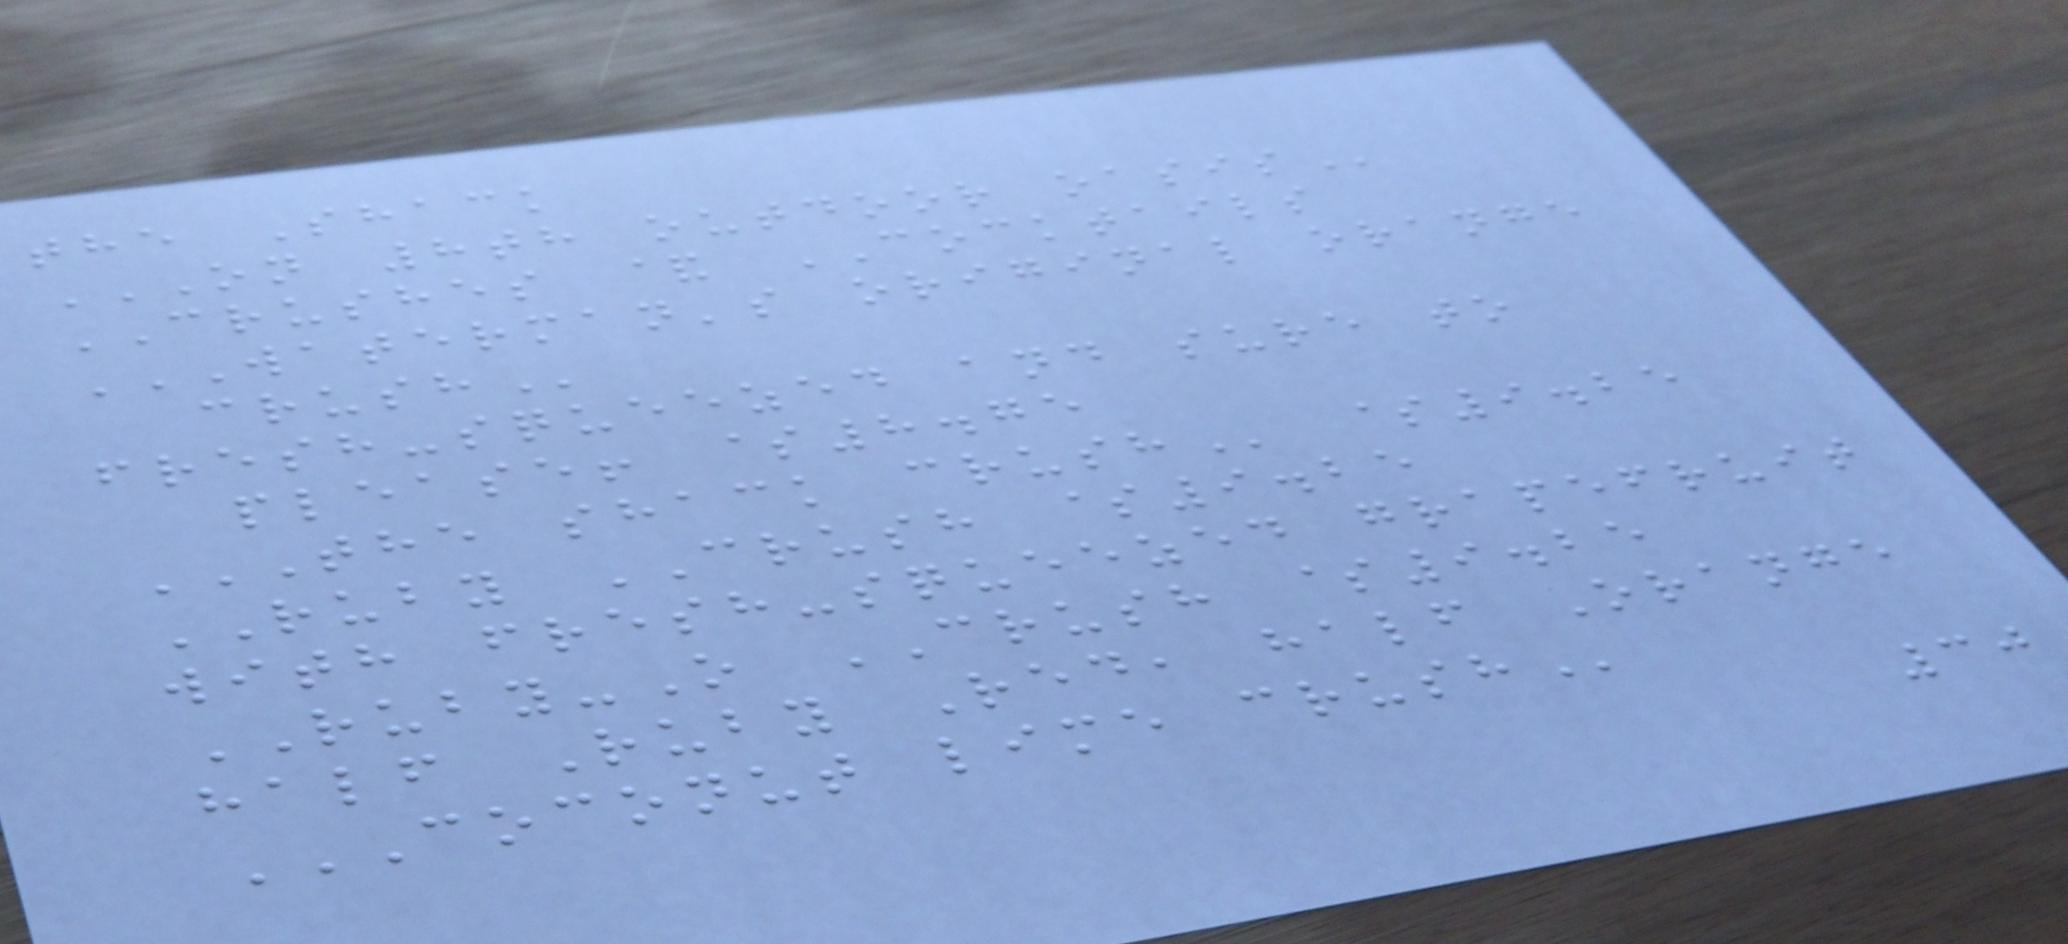the Shack
ON 8TH OUTDOOR OASIS
CRUSHES & COCKTAILS
WATERMAN'S ORIGINAL ORANGE
CRUSH
fresh-squeezed and sure to
please! $8.75
THE SHACK CRUSH $9.25
RUBY CRUSH $9.25
with fresh-squeezed grapefruit
RUBY-O CRUSH $9.25
half Ruby Red, half Orange
COCONUT LIME CRUSH
30
